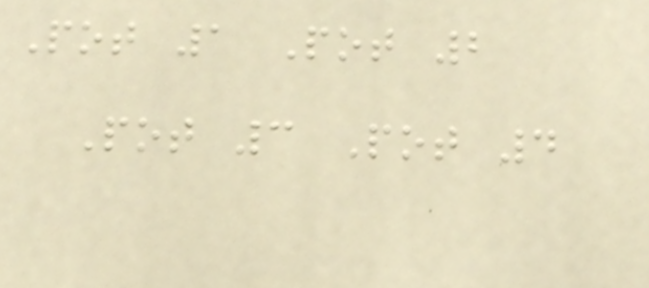Pot 1 Pot 2
Pot 3 Pot 4
